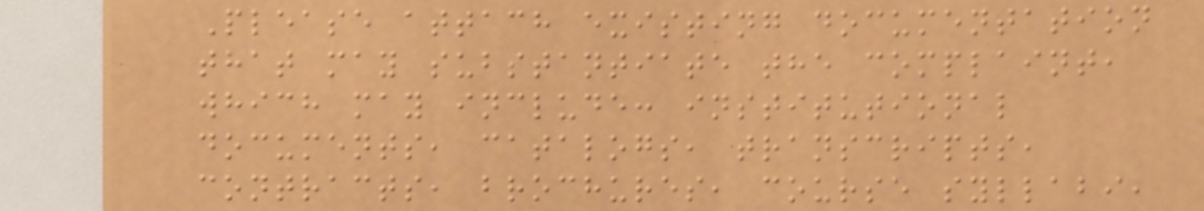Please attach existing documentation
that may substantiate the complaint,
which may include: institutional
documents, catalogs, transcripts,
contracts, brochures, course syllabi,
